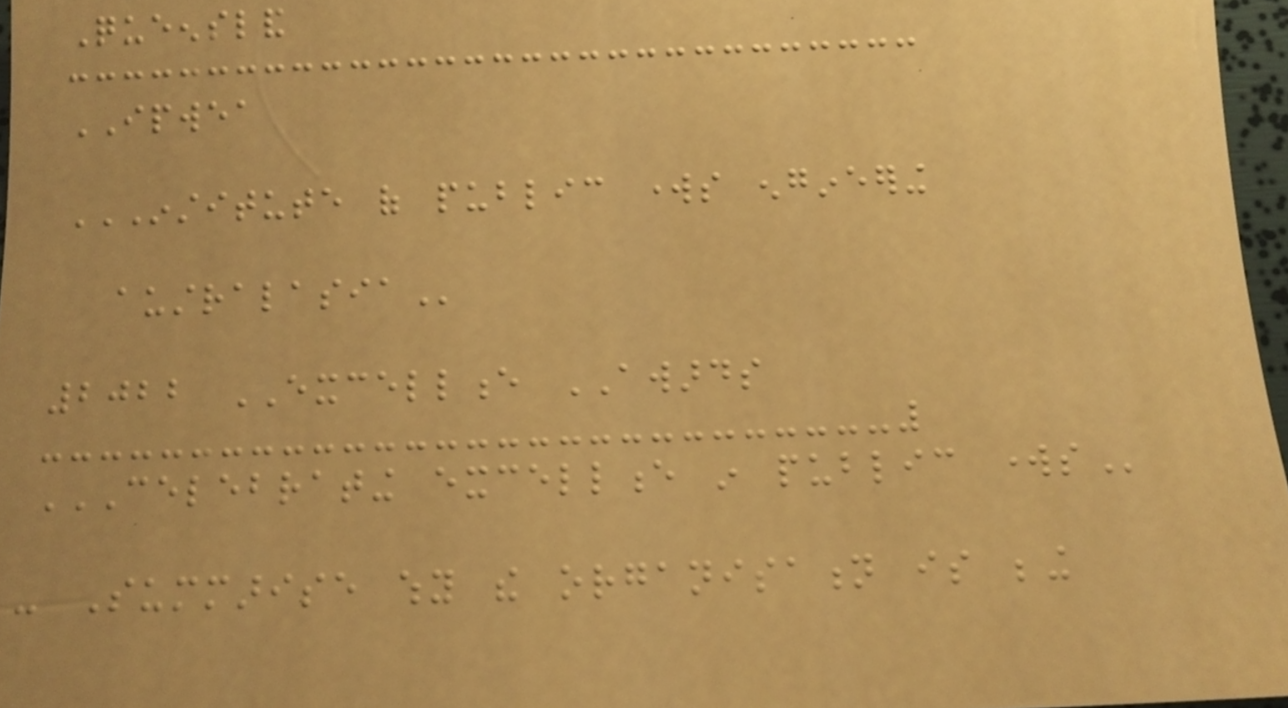Queensland
IPWEA
INSTITUTE OF PUBLIC WORKS ENGINEERING
AUSTRALASIA
2022 EXCELLENCE AWARDS
CELEBRATING EXCELLENCE IN PUBLIC WORKS
- Summarise why the organisation is being
